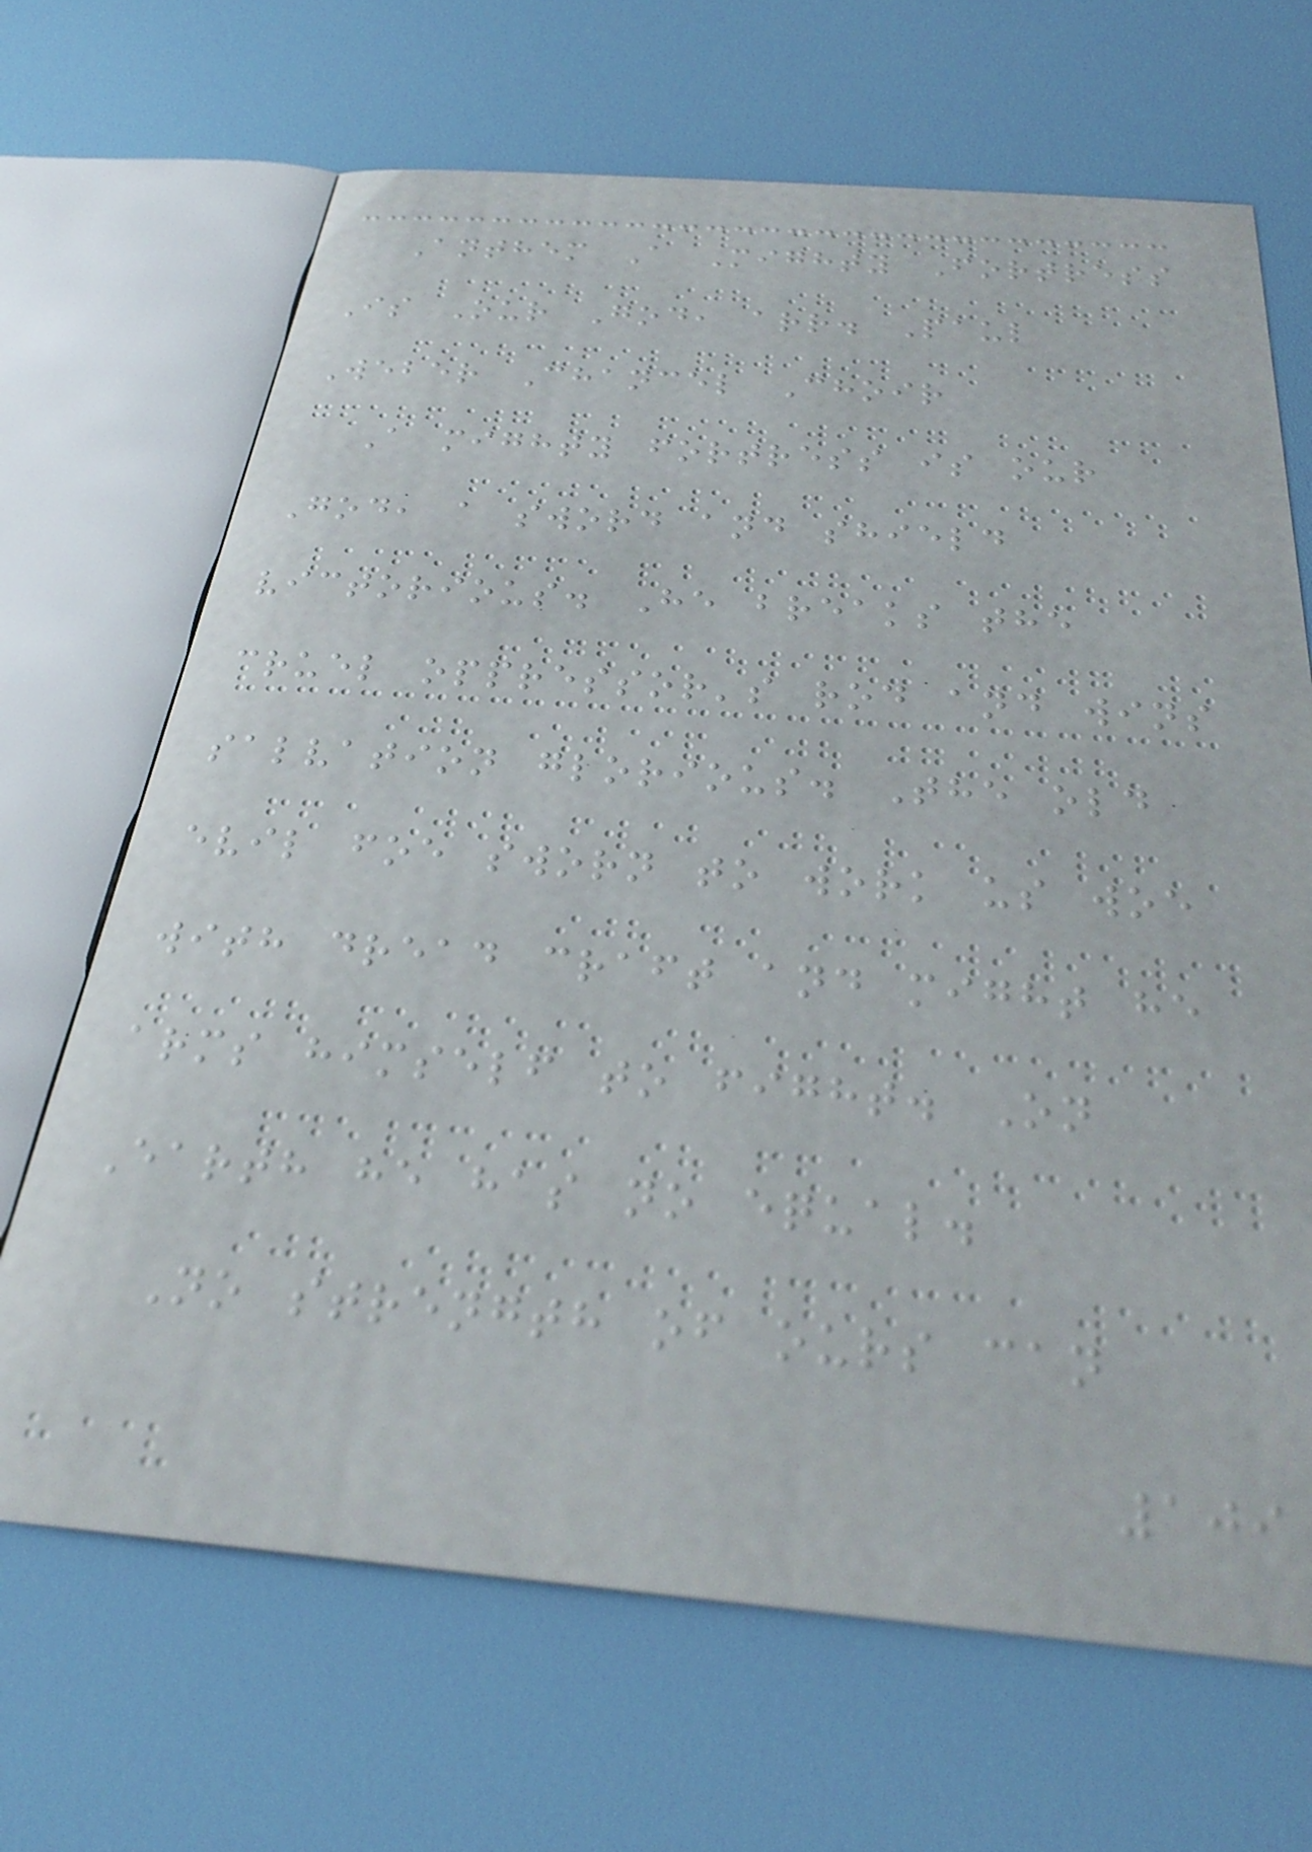Anthem A Mighty Fortress
Is Our God, arr. Paul
Weber Chancel Choir
A mighty fortress is our
God, a sword and shield
victorious. He breaks the
cruel oppressor's rod and wins
salvation glorious. The old
evil foe sworn to work us woe
with dread craft and might he
arms himself to fight. On
Earth he has no equal.
No strength of ours can
109
